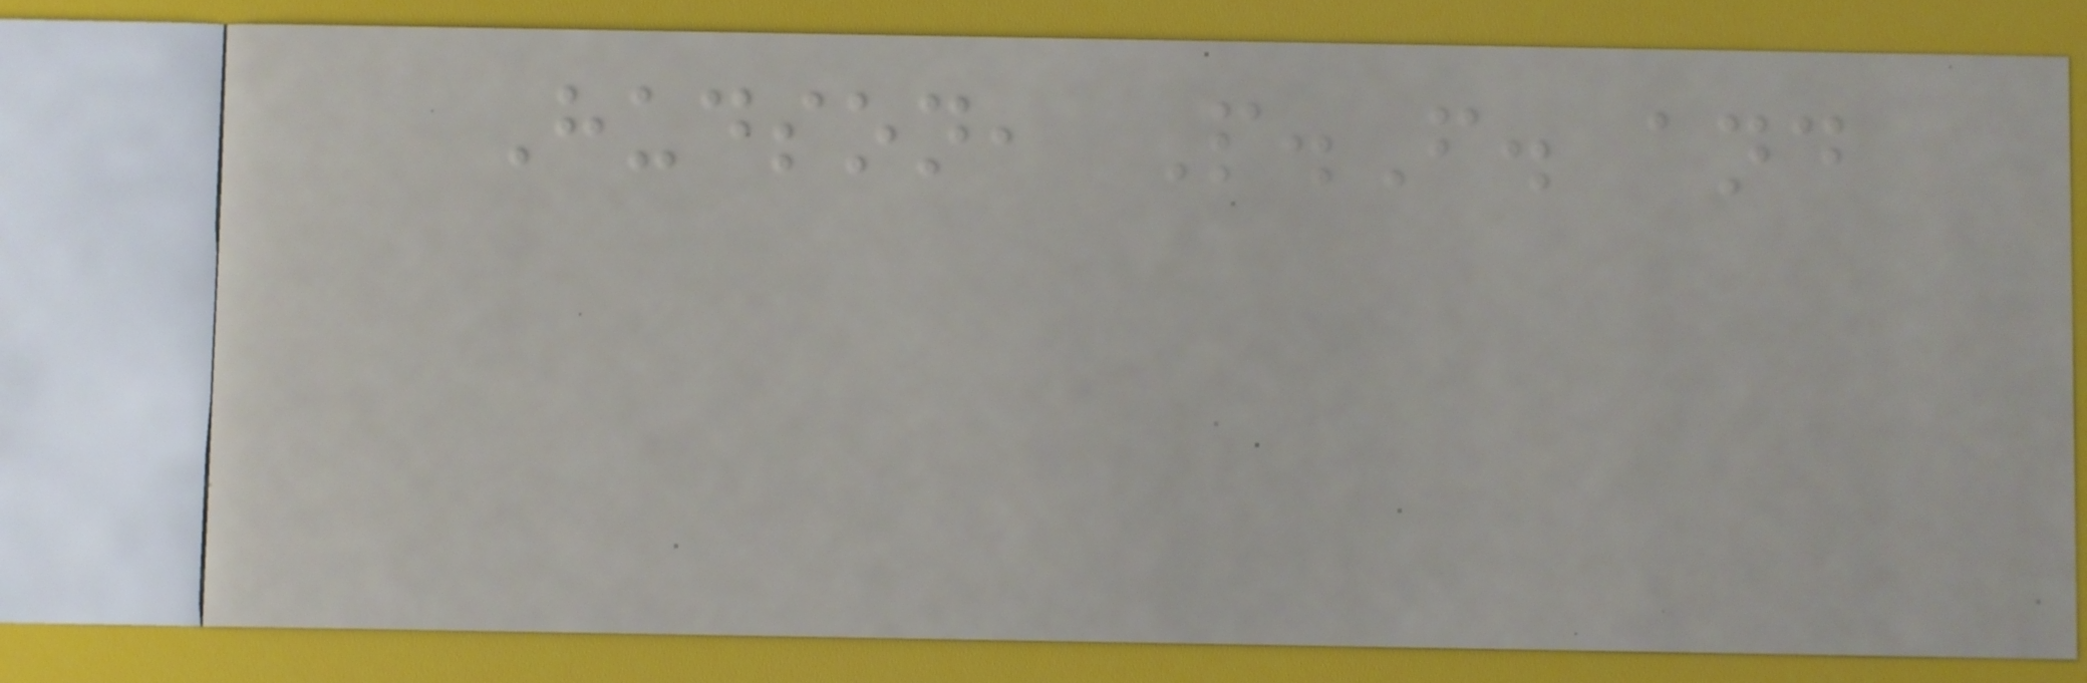Hudson, P.F. and
